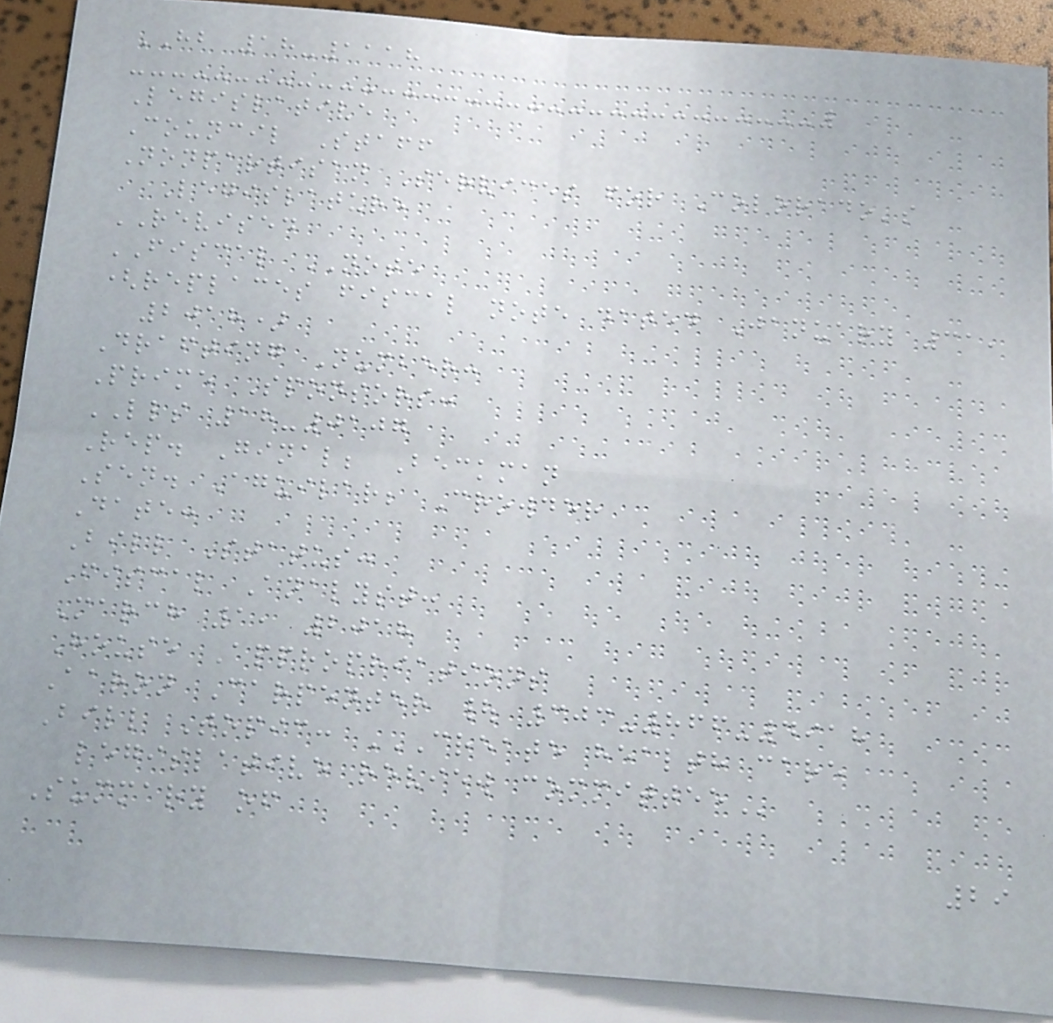HB 18-1118
Legislative
Council Staff
Nonpartisan Services for Colorado's
Legislature
REVISED
FISCAL NOTE
(replaces fiscal note dated January 31,
2018)
Drafting Number:
Prime Sponsors:
LLS 18-0107
Rep. Ginal; Beckman
Sen. Aguilar; Crowder
Date:
Bill Status:
Fiscal Analyst:
March 1, 2018
House Appropriations
Aaron Carpenter | 303-866-4918
Bill Topic: CREATE HEALTH CARE
LEGISLATIVE REVIEW COMMITTEE
Summary of
29
